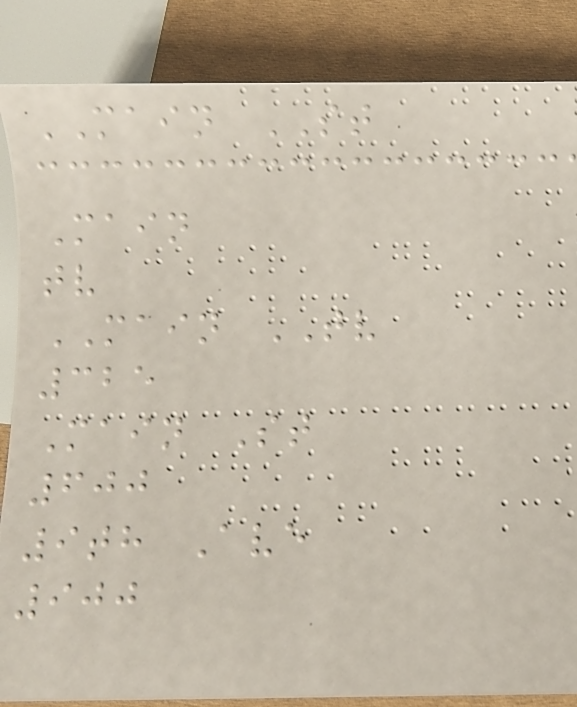MAIN ST
Main
tv
MAIN TV
325
Main St
600
9th Ave
900
